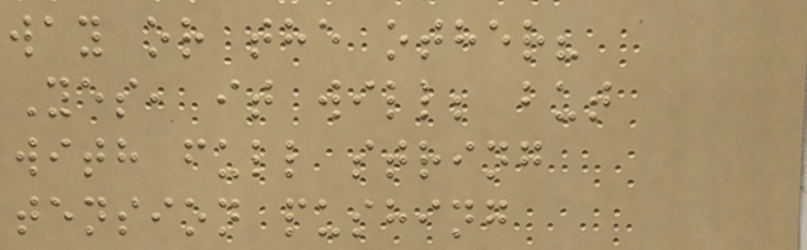way or the other?
Yes, it will; but
with full string
tension pushing
